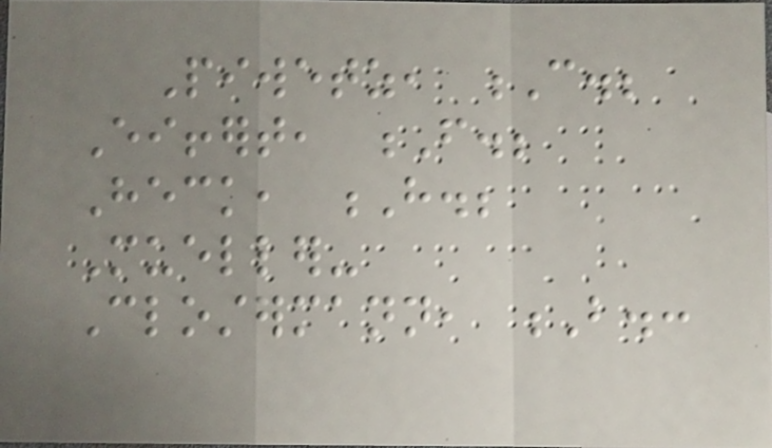Piwetz, C.;
Eiffert, F.;
Heck, H.;
Mueller-
Clostermann, B.:
